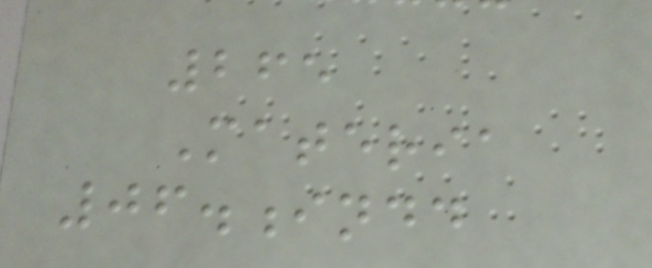265
Materia
06.indd
